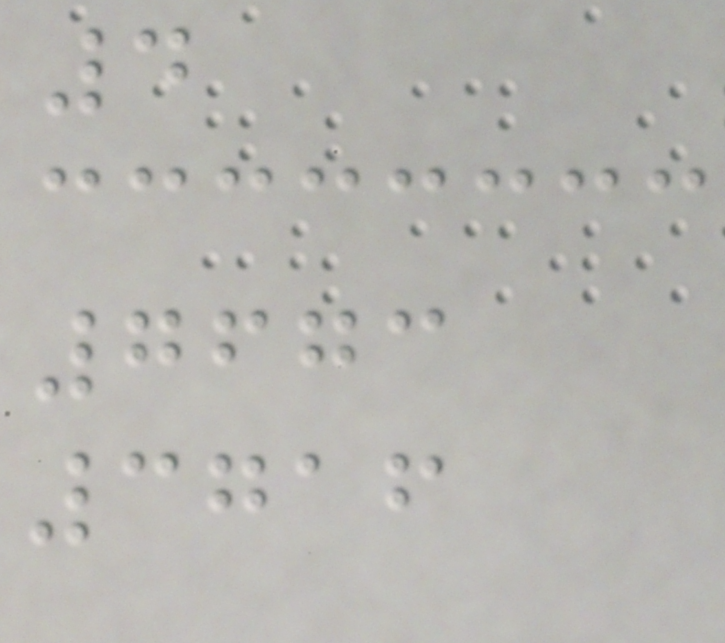4
7673
3716
